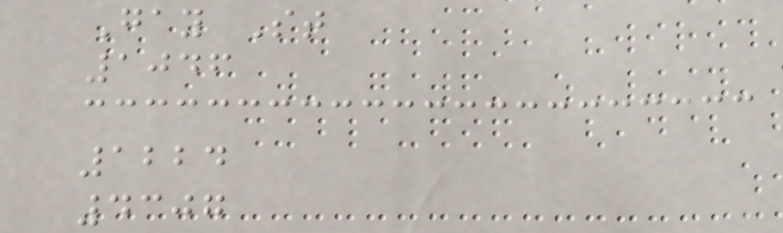Gay St
1046
1224
4307
